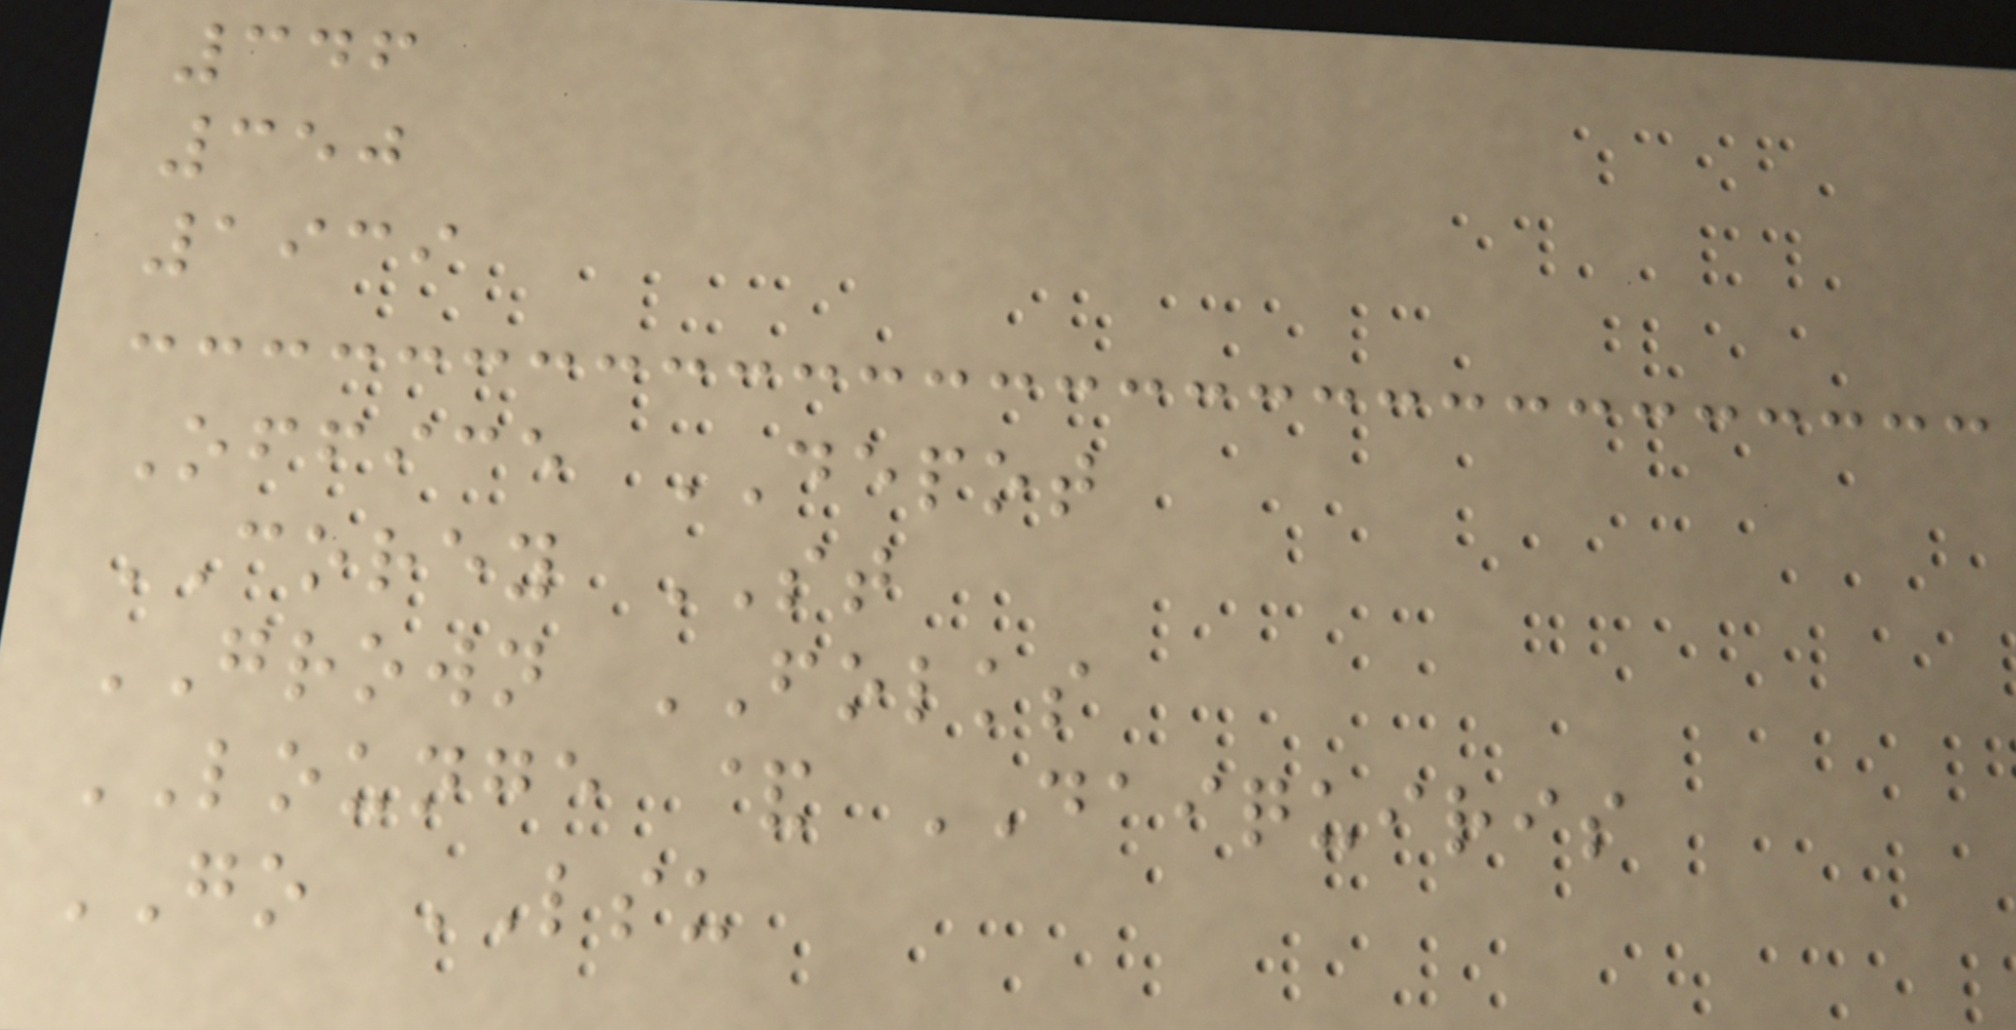346
350
1939
Office DEPOT
COREY ST
GROWN FOLKS
LOUNGE & DAIQUIRIS
GO LSU
